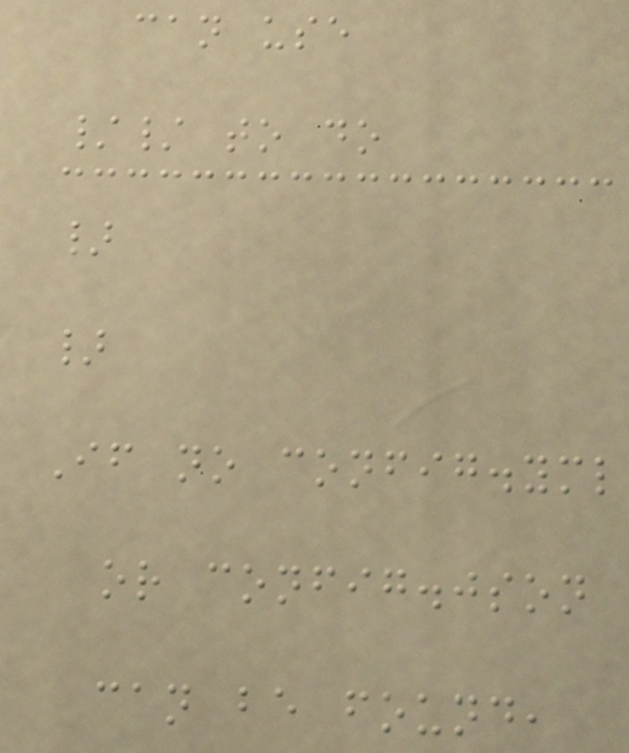can use
// to do
}
}
If no config.yml
or config.json
can be found,
